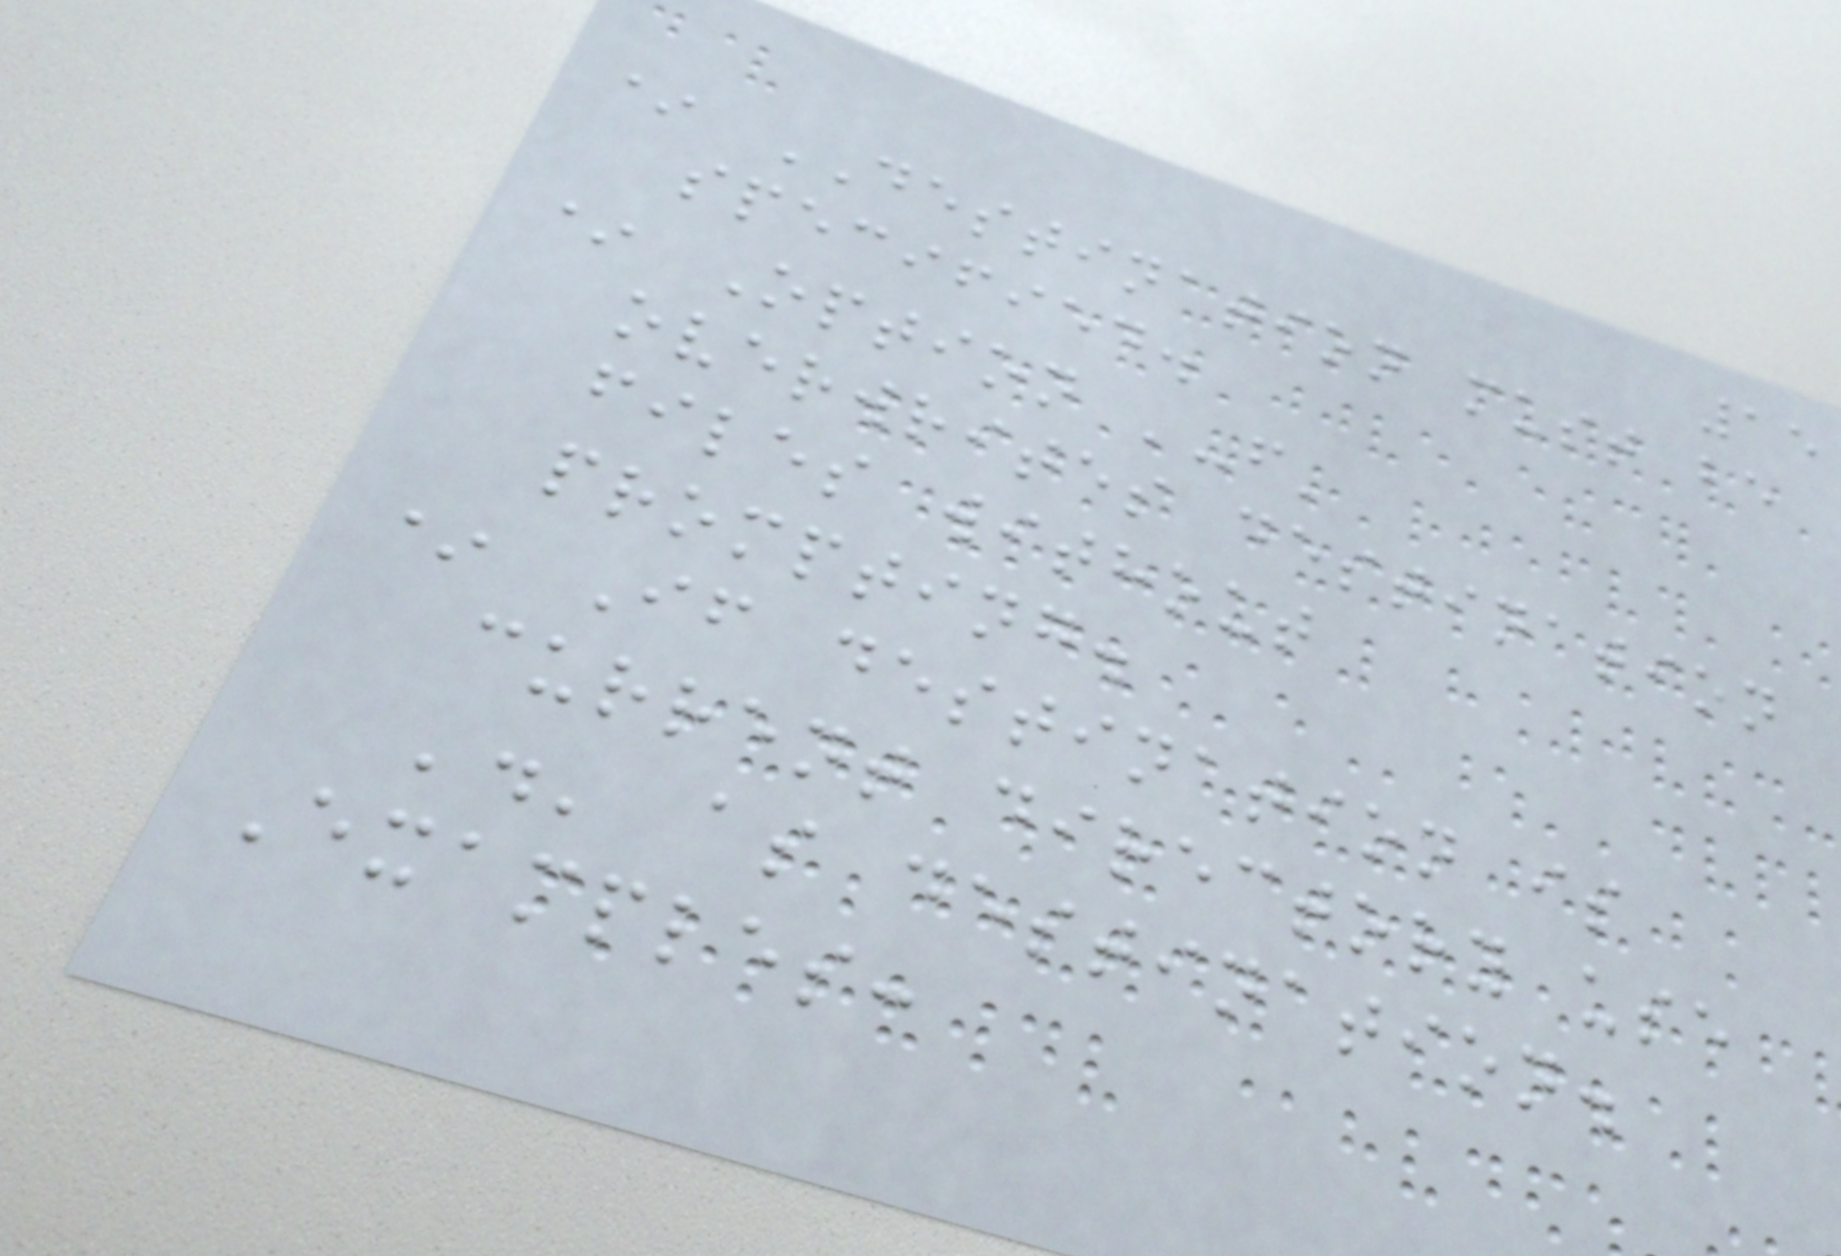15
* DESTINATION must be
specified.
* Option '-f'
overwrites destination
files without
prompting.
* If destination is
current directory use
'.' as destination.
Examples:
